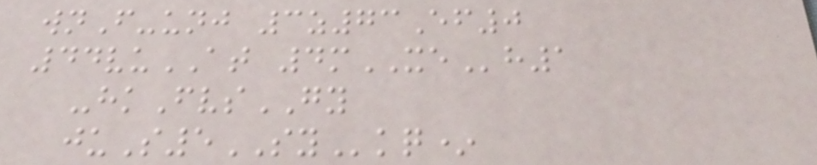wnF-unj 3z73Ef0
44vuAT 4mXEh1
-hkFvsGY
juS5SYkq*
